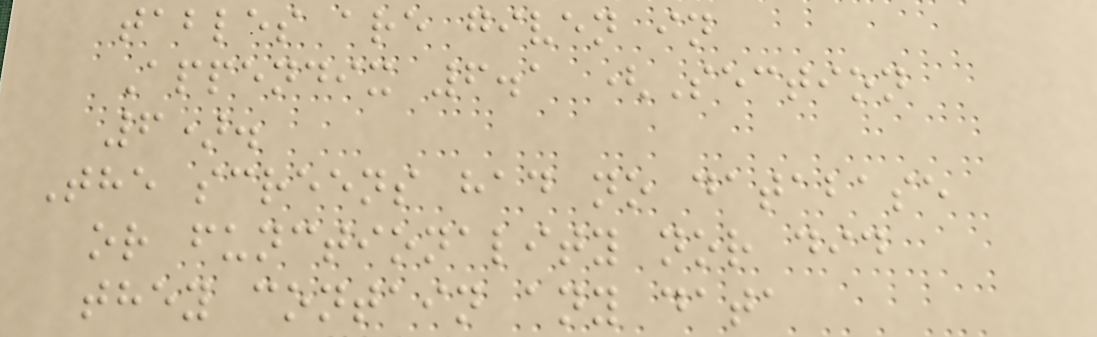tables are given in
Appendix 6.1 (Section
6).
The screens had no database
or functionality nor did
they contain any data
